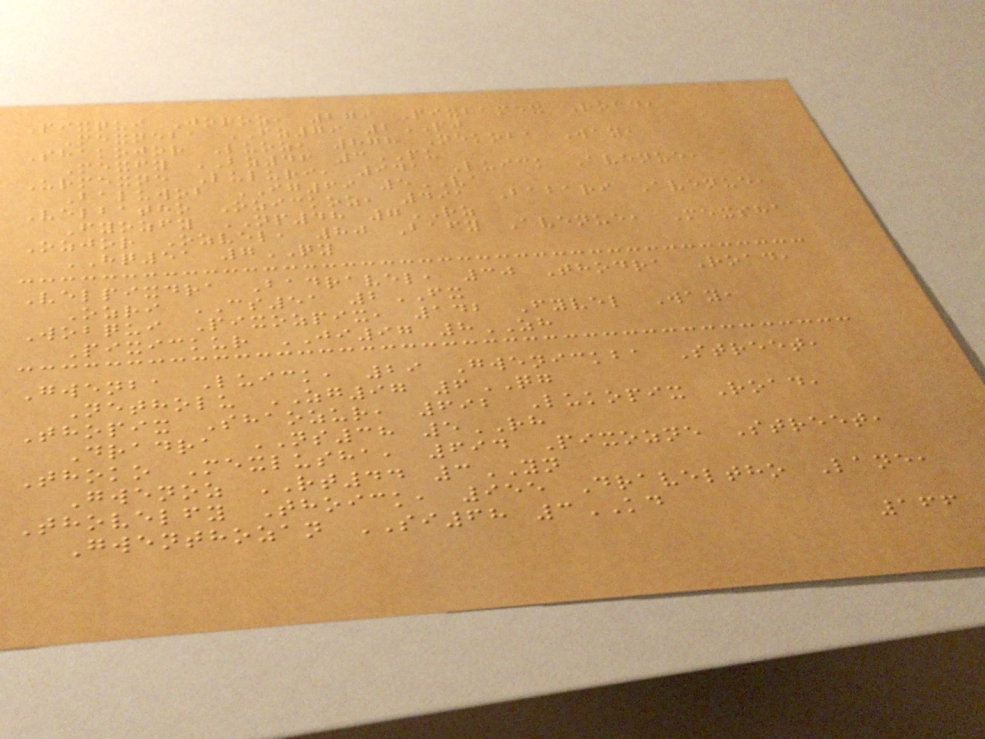Pixqui Joroz, 279 Pixbamex Road,
Mexneba FZ79 2PJ
Shakojor Luoz, 878 Nekoba Way,
Mexfy BZ46 3PU
Urmexne Luluri, 941 Luick Avenue,
Baluwob IG69 5VA
Velbatho Ozickoz, 491 Babari Avenue,
Fyozfy NP48 7RZ
Ozjor Ozvel, 80 Bafy Avenue, Mexsha
HQ51 7QY
Velpixdra Badravel, 30 Thodra Road,
Ozri CS51 2FX
Wobqui Pixozpix, 142 Fyvel Way,
Pixickur JI97 8ZH
Gwenba Luick, 29 Gwenickba Street,
Netholu ZG97 6QG
Thopix Shaozur, 692 Lukopix Road,
Dradra NS38 5RH
Thoko Mexlusha, 694 Pixozne Street,
Gwenoz RT44 3YN
Thovelfy Thoick, 955 Draveltho Lane,
Gwenthozan SI68 3KD
166
